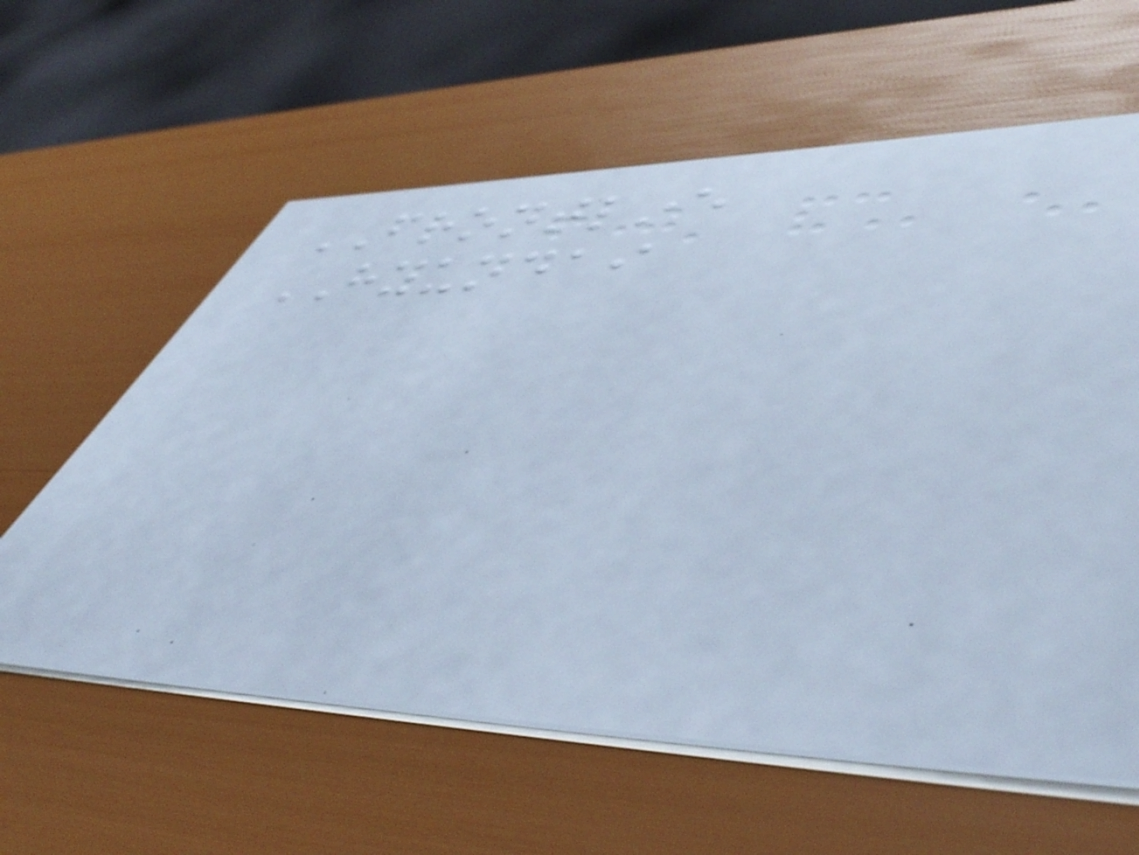FRONTLINE
HYUNDAI
